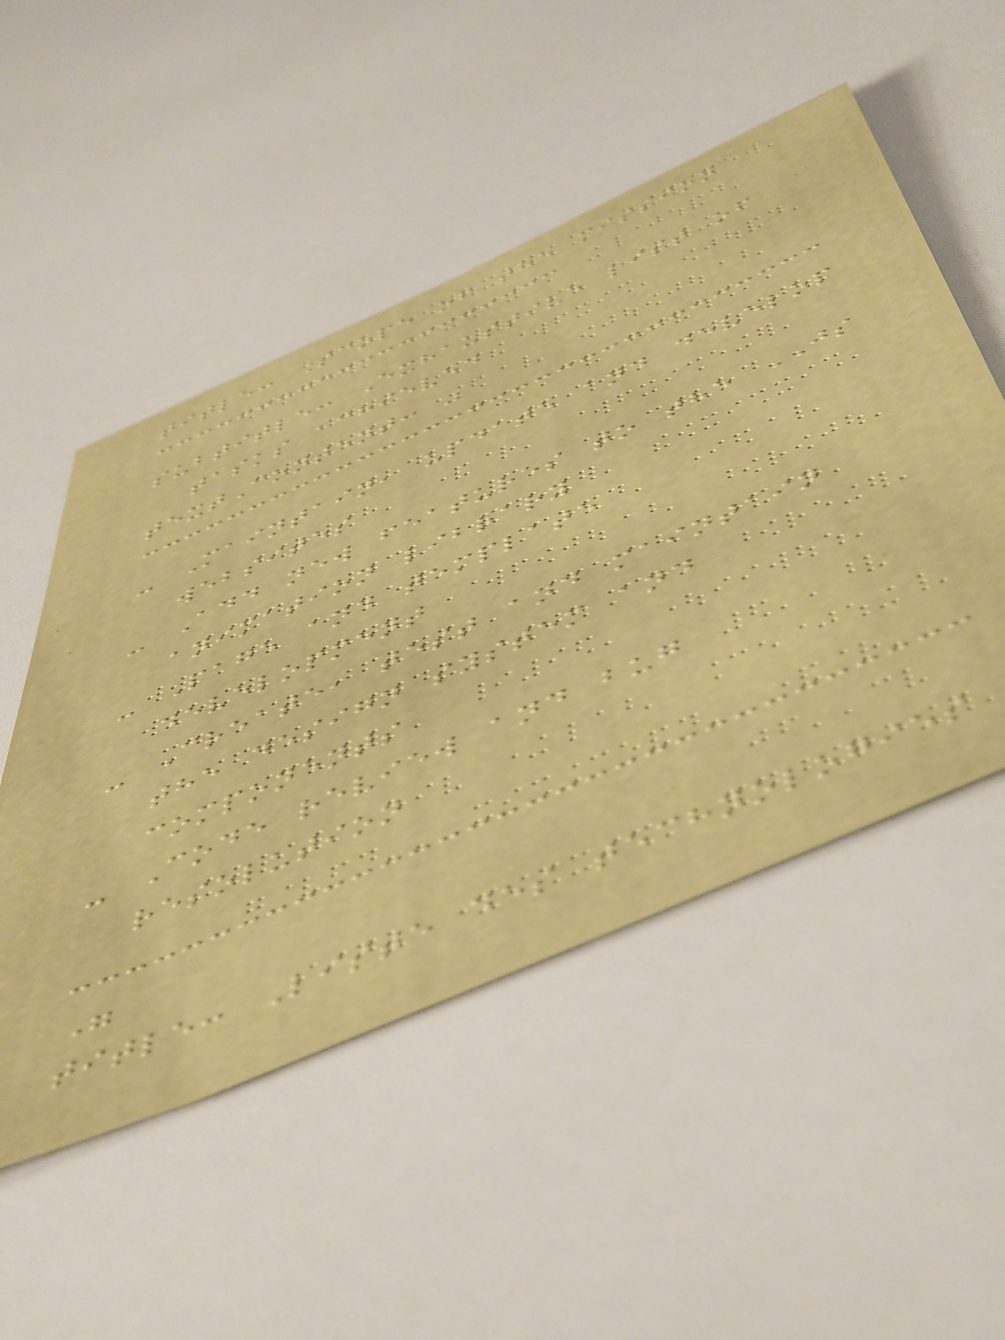title: Scope of the mission
subtitle: Exhaustive list of
tasks achieved
textContent: "
- Maintain, update and develop
websites
- Add new features to the JS
animation library
- Page and template
development
- Create, test and maintain
the design system and
components
- Code review and bug
resolution
"
title: Liste des technologies
